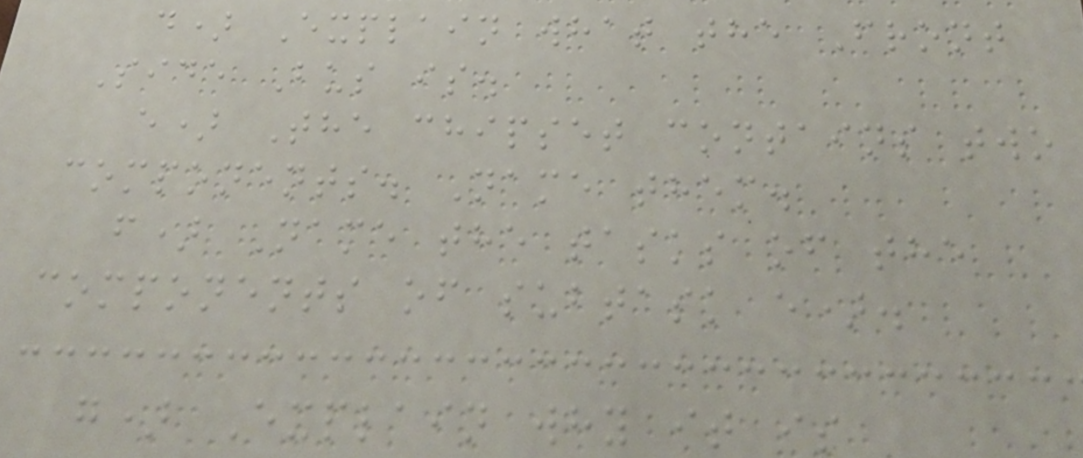d) Explain what the Front
Side Bus is.
e) The chipset contains two
components. Name them.
f) Name the tasks of the
components of subtask e).
g) Explain why it is
